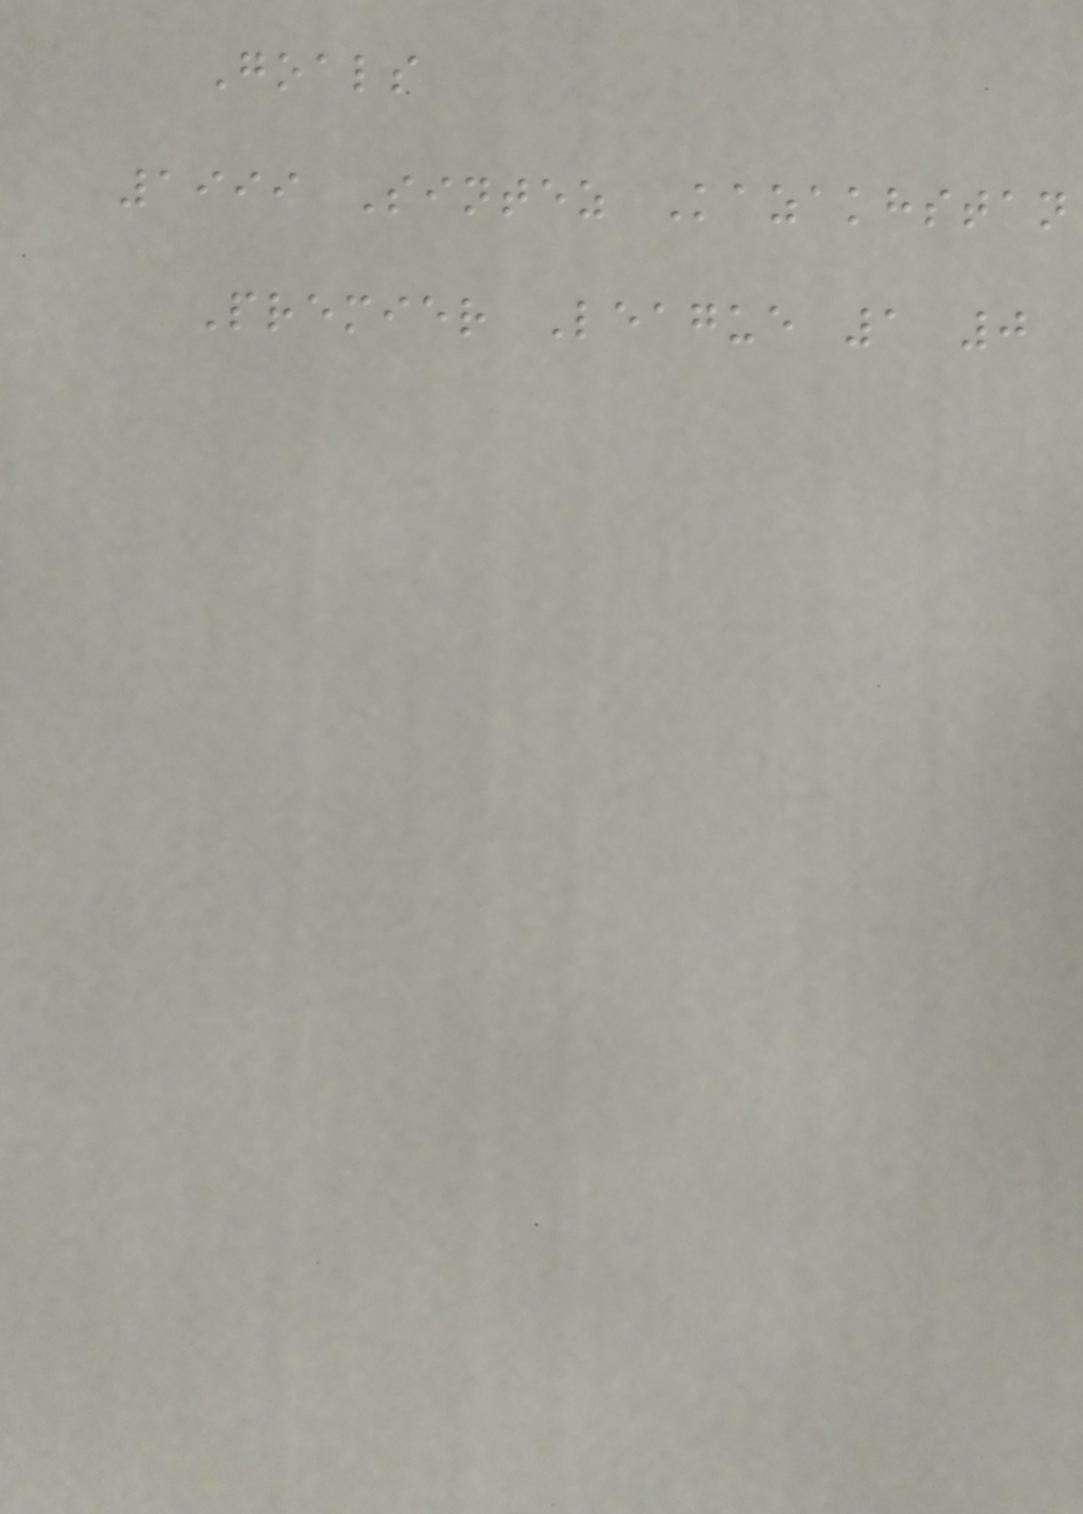Goals
1999 Sintez Kazakhstan
Premier League 1 0
